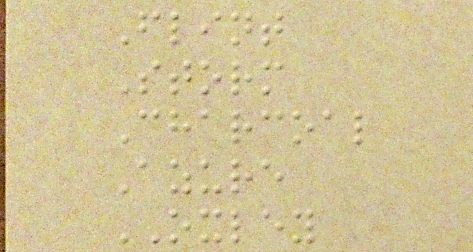Flint
Storm
Charcoal
Azure
OXLEY
